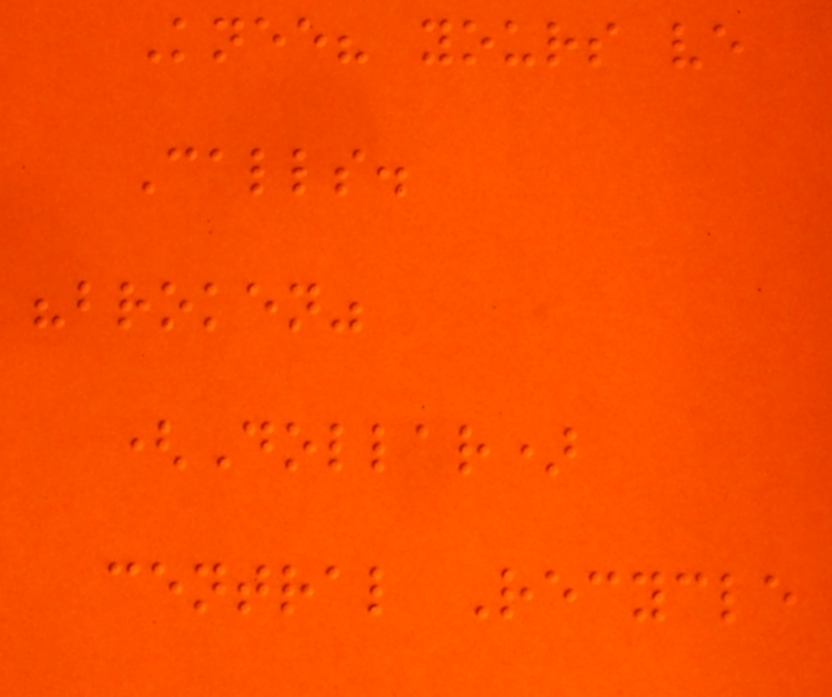Knee? yours ve
Calls.
"broken"
(Dollar)
central Recycle
